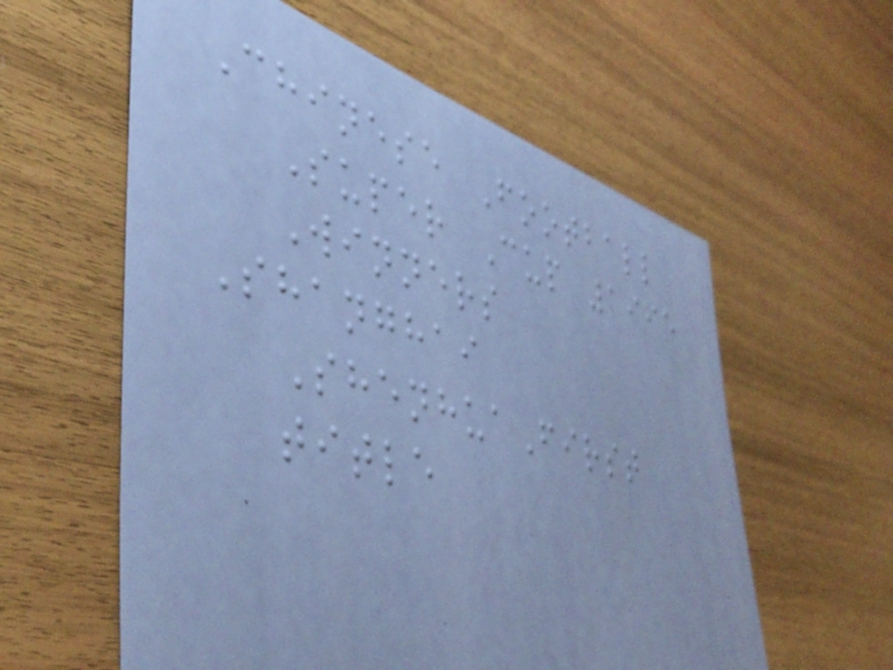Chinese Football
Super Cup 1995
Winners
Shanghai
ShenhuaFirst
title
